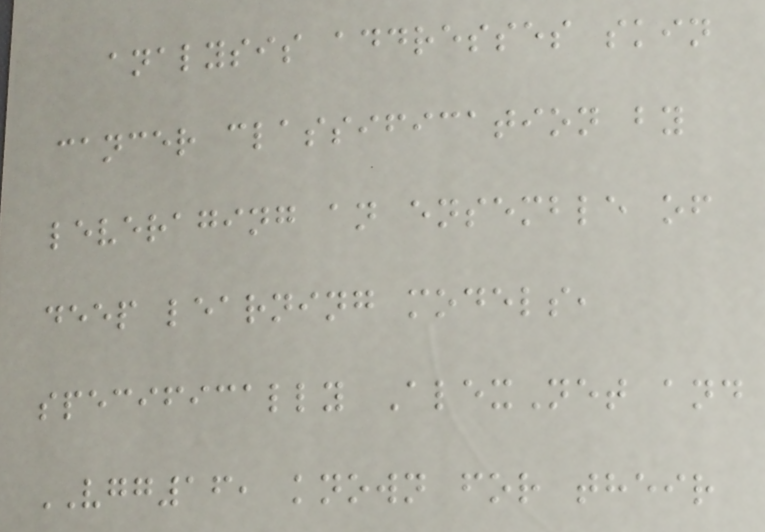analysis addresses skin
cancer classification by
leveraging an ensemble of
deep learning models,
specifically AlexNet and
VGG16, known for their
